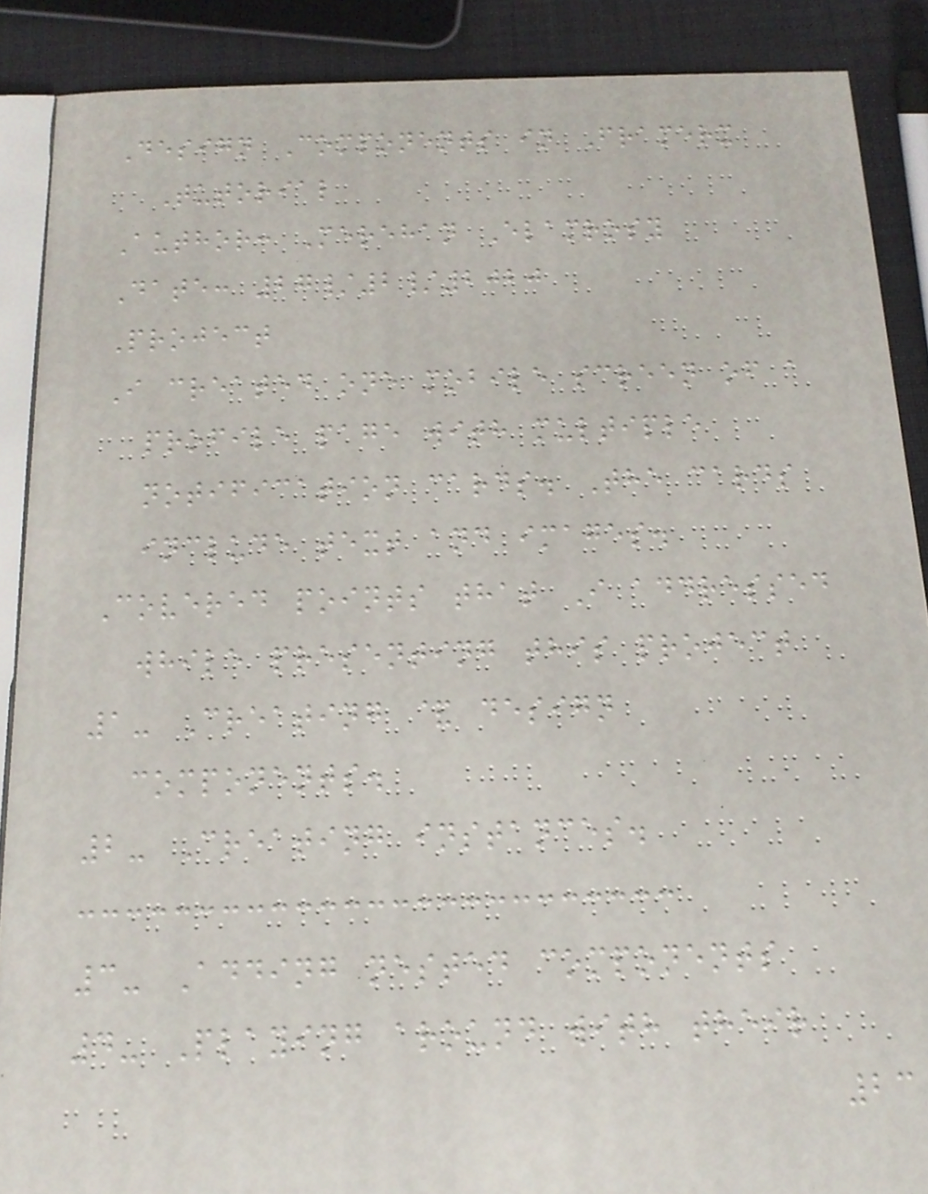Design Components in Framerx
Tutorial
Author: Merehan Elamrosy
Date: 27/2/2020
Project
I created one mobile screen of a
profile page with multiple
notification cards. The cards
include text and images.
Covered points that I addressed
while presenting this project
1- Creating & design
components.
2- Creating instances.
3- Adding nested components
4- Playing around with their
23
